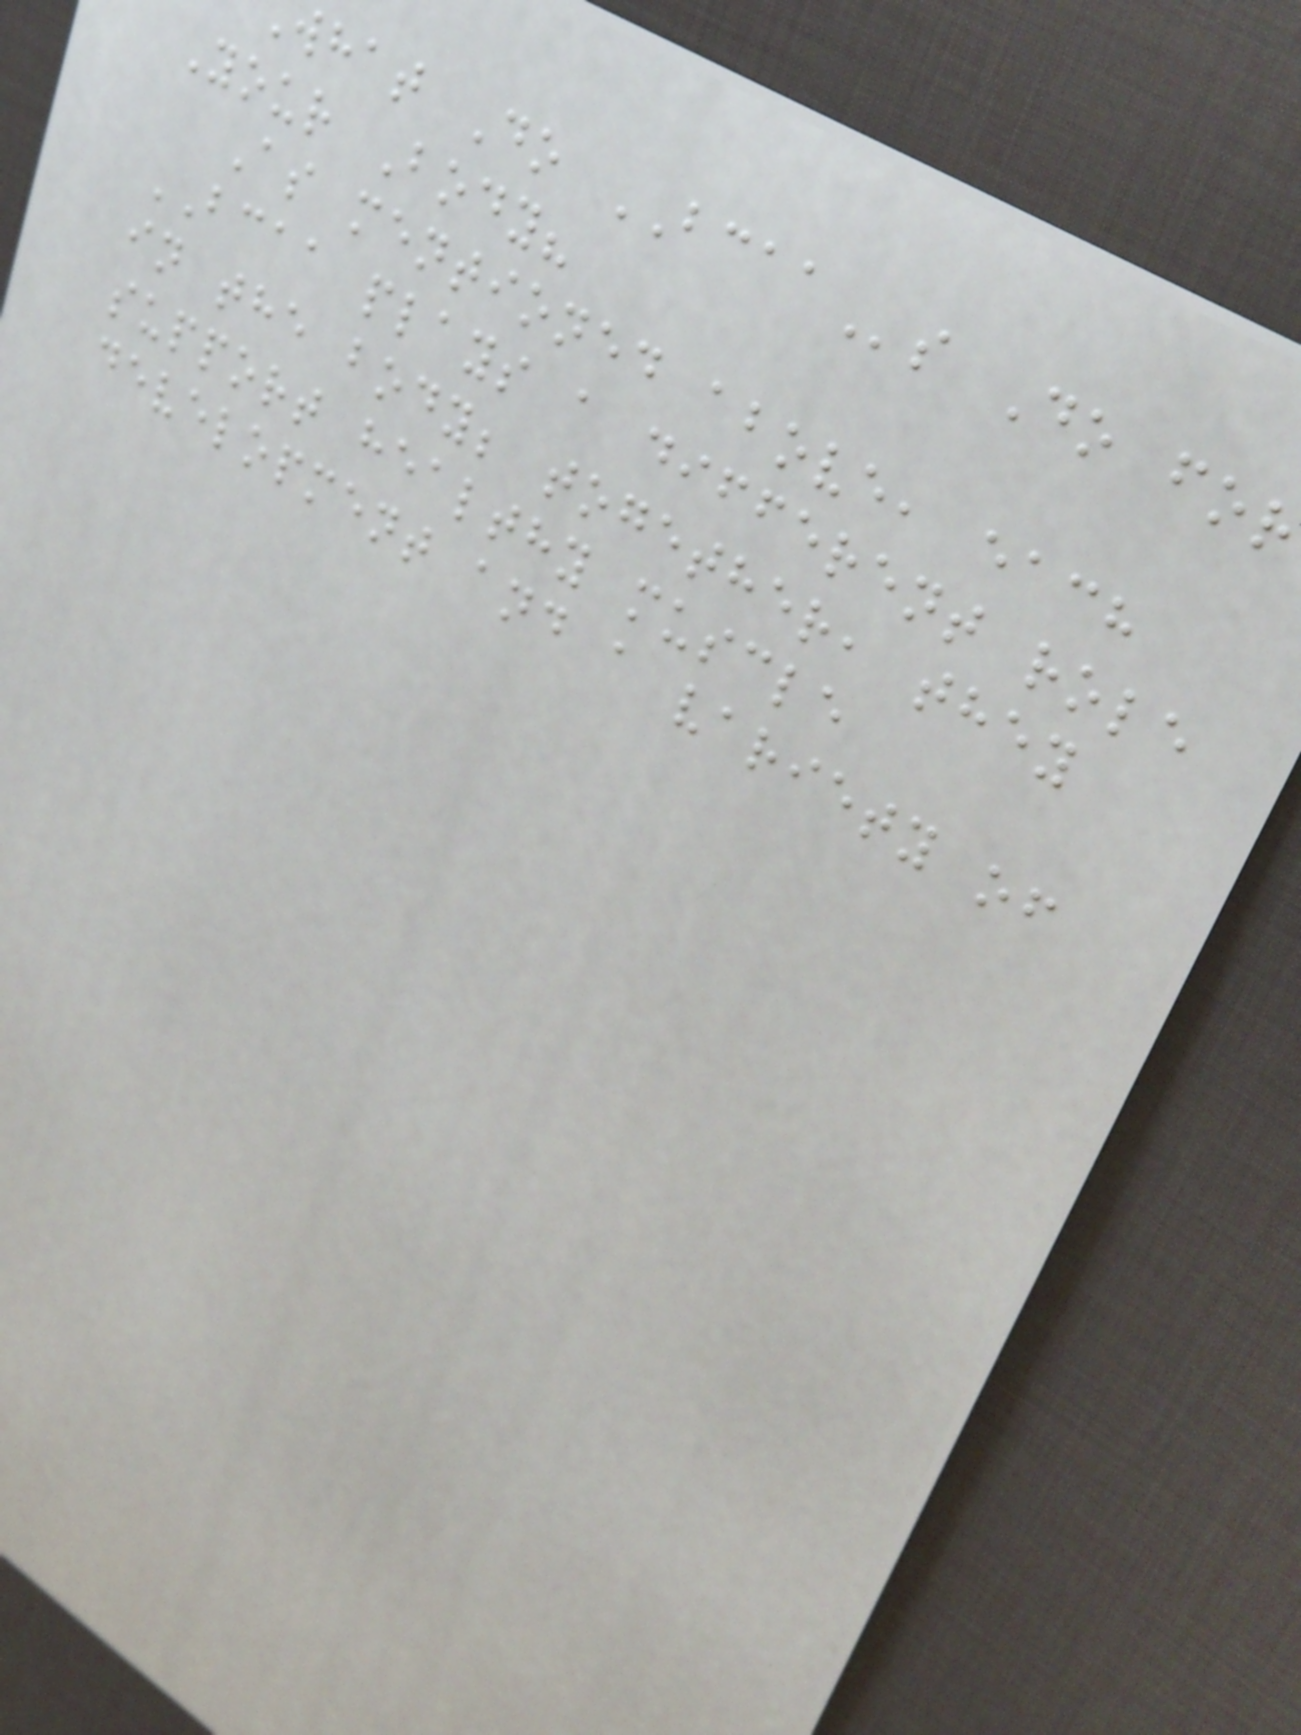what Do BCAAs Do for
Your Body?
As mentioned above, each
BCAA plays a different role
in the body; together, they
support healthy muscle
development and a variety of
